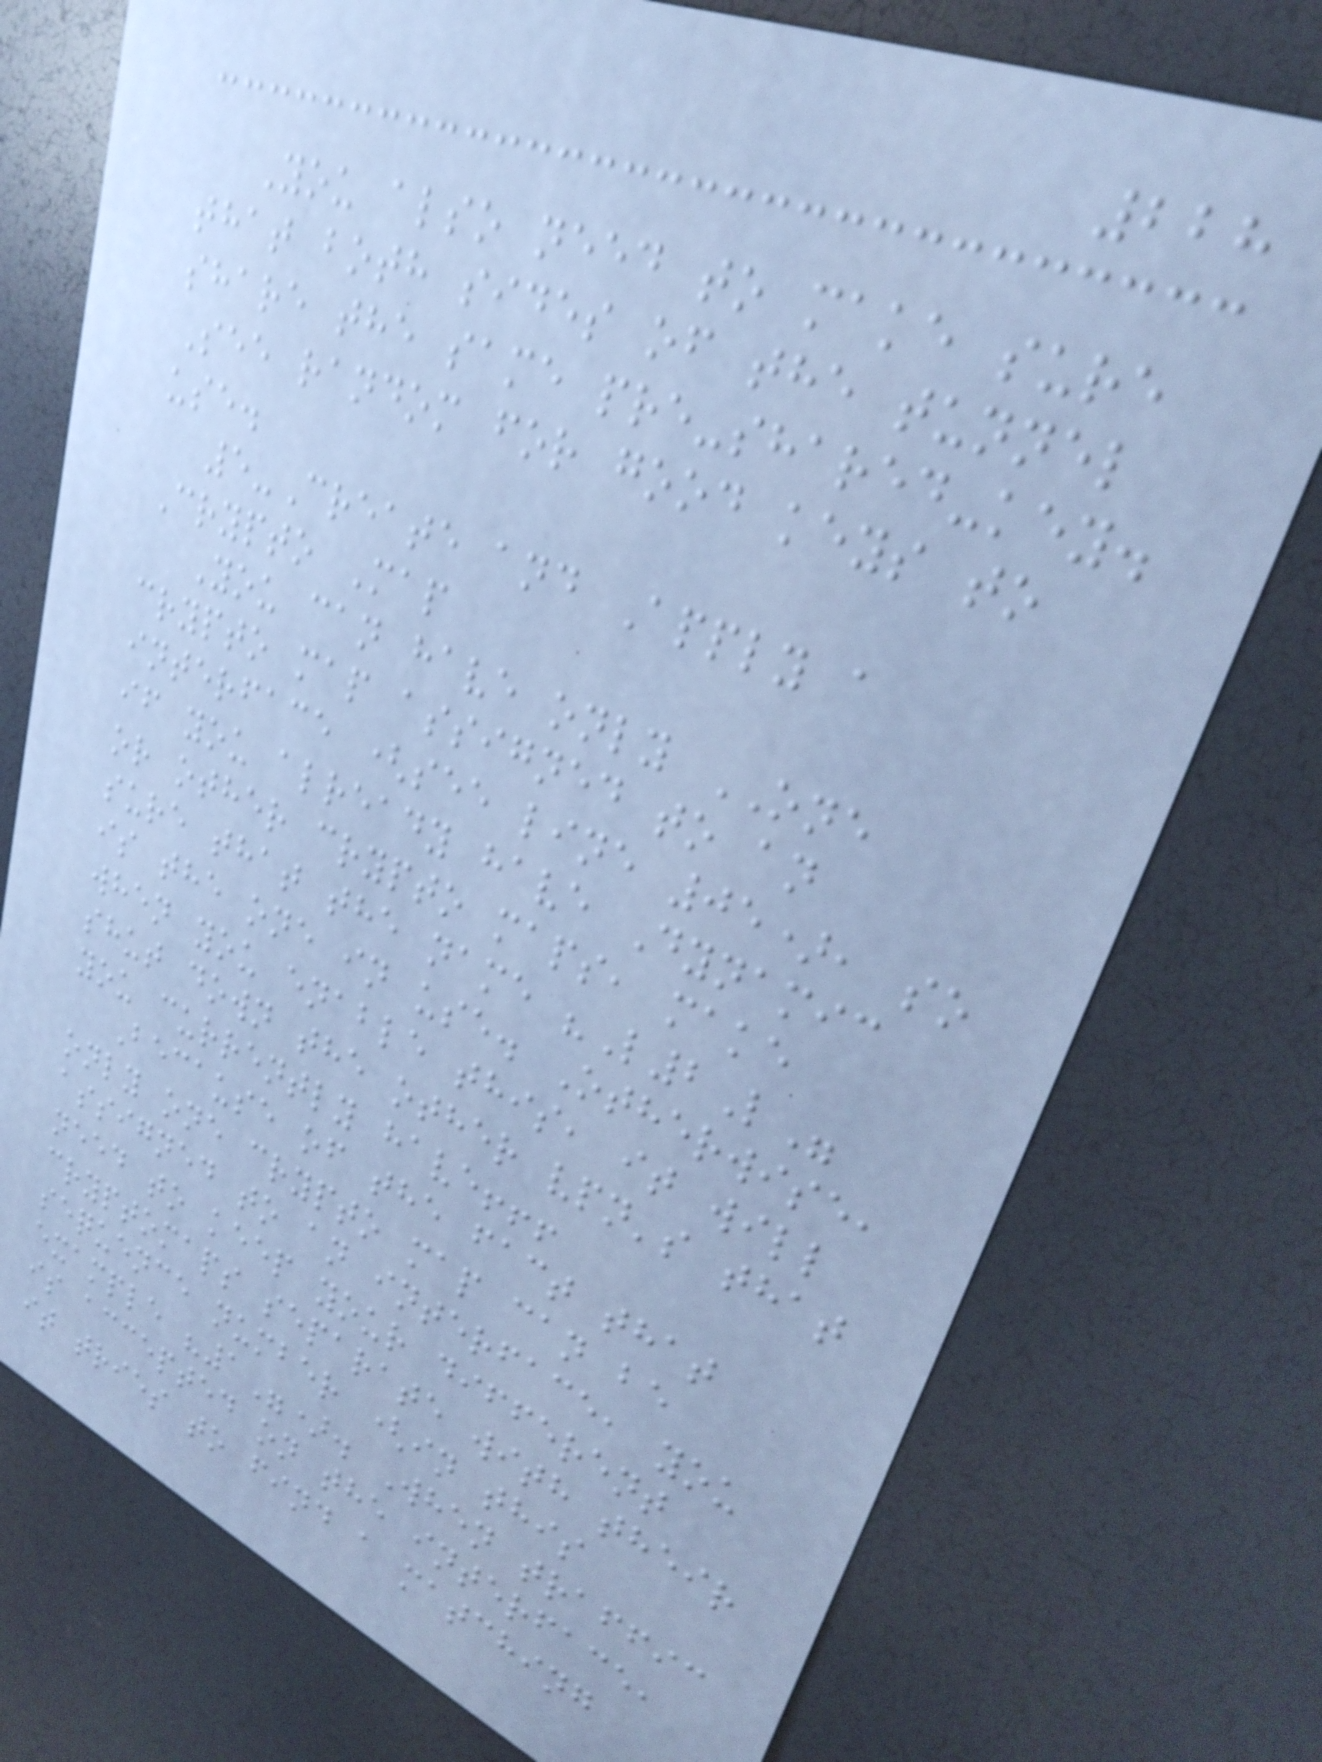228
You also need to make sure
that both sides of the tunnel
share the same pre-shared-key.
See random for good keys to
use.
5-Create and Apply a
Crypto Map
You can have only ONE
crypto map assigned to an
interface (see line 05), so
if you already have Dynamic
or other crypto maps, make
sure that the name "L2L"
is the one in use. Otherwise,
when you enable this, it will
shut down the other vpn's that
you currently have!!!
Because of the fact that
only one crypto map can be
assigned to an interface, you
need to keep your different
cryptomaps separate with their
sequence number (in this
example "1"). When traffic
is accepted on the interface,
it tries to find a matching
